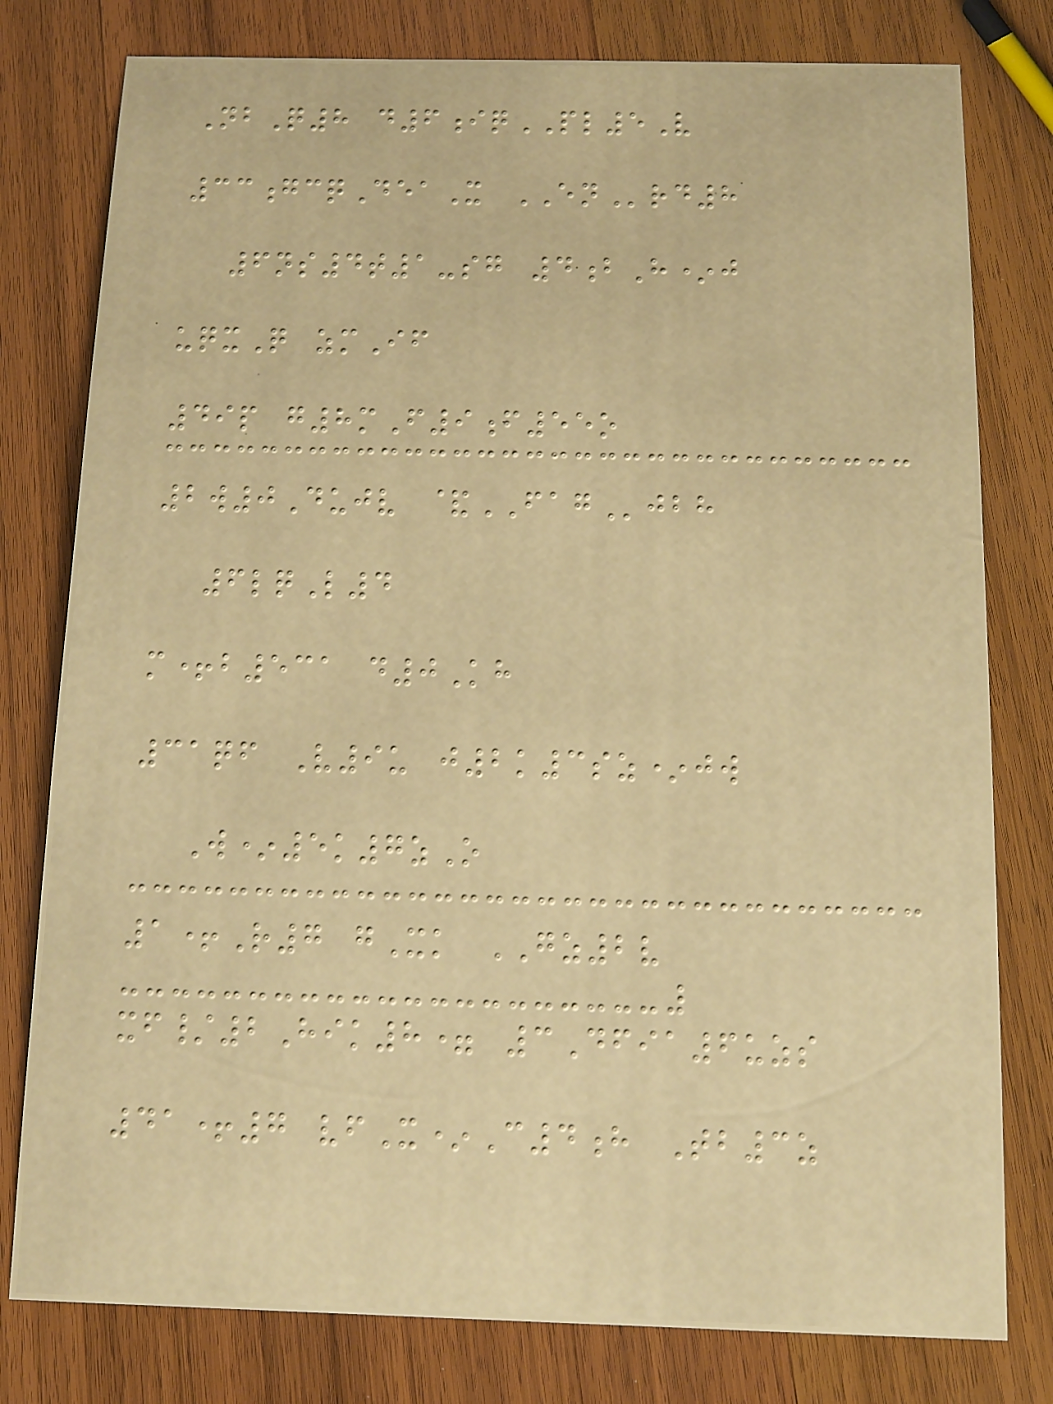NbQ8 d6iqPL5V
33gcqDeaX ENrd8
6ns4t1-sg 4bH*j
uqxQ zmIf
49p g8mF9f55o
2w0Dujv &FAGjbh
6lqL4
m+b531 d0Kh
31qf V9u j2k3sz*jw
W*5k7zO
1+R7 gXk GZ2v
xf/2Hik8= 3Dfia6uzs
41+7 vfX*C4h Tb3z
